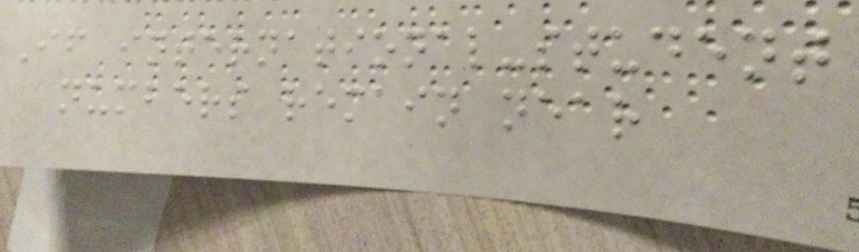If international-student
numbers remain near
